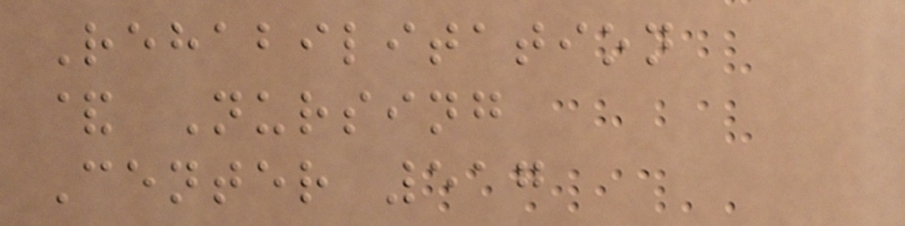Rehabilitation
& Nursing
Center 517
